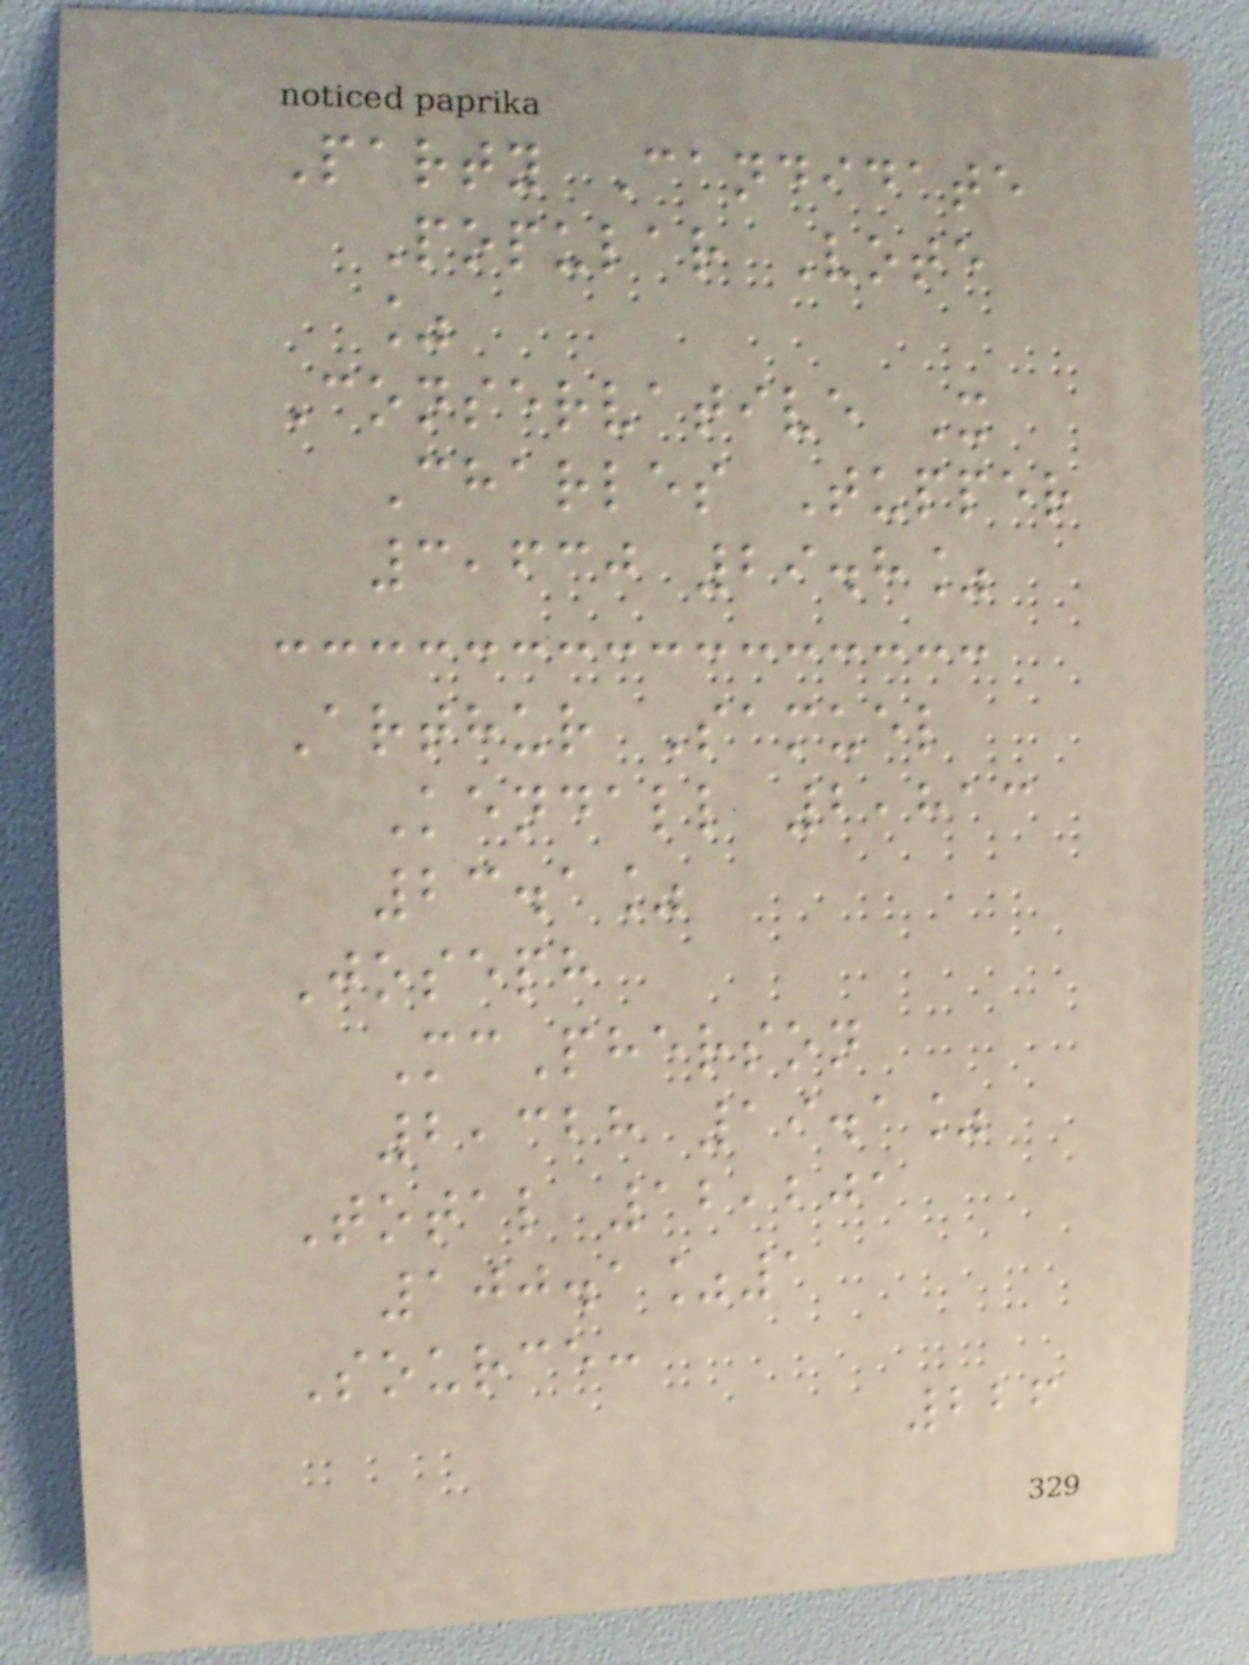Party Candidate
Popular Vote
%
Conservative X
Charles Tupper
3,630 29.8%
Arthur Samuel
Kendall 2,813
23.1%
Joseph
McPherson
2,328 19.1%
Total 12,201
100.1%1
Source:
226
